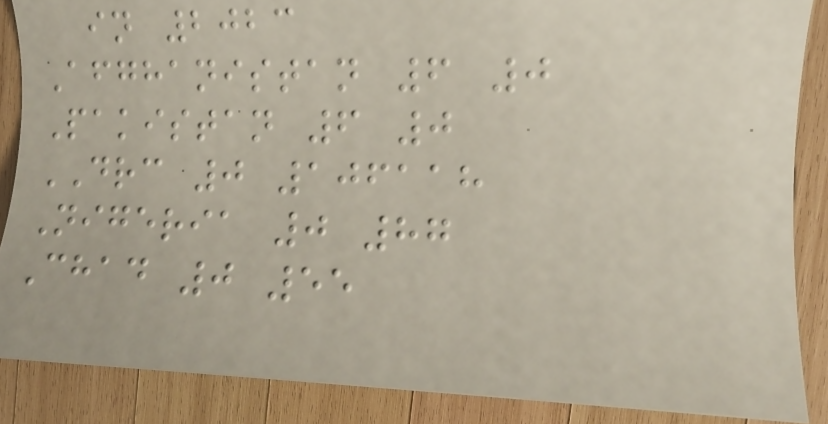in 2023
Afghanistan 6 0
Pakistan 6 0
DRC 0 106118
Nigeria 0 87
Chad 0 55
